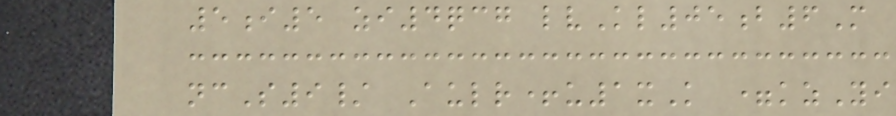5i5 zi4qcg lvKl05b6M
ncS9/ Aulr+u1xK =kzYi
